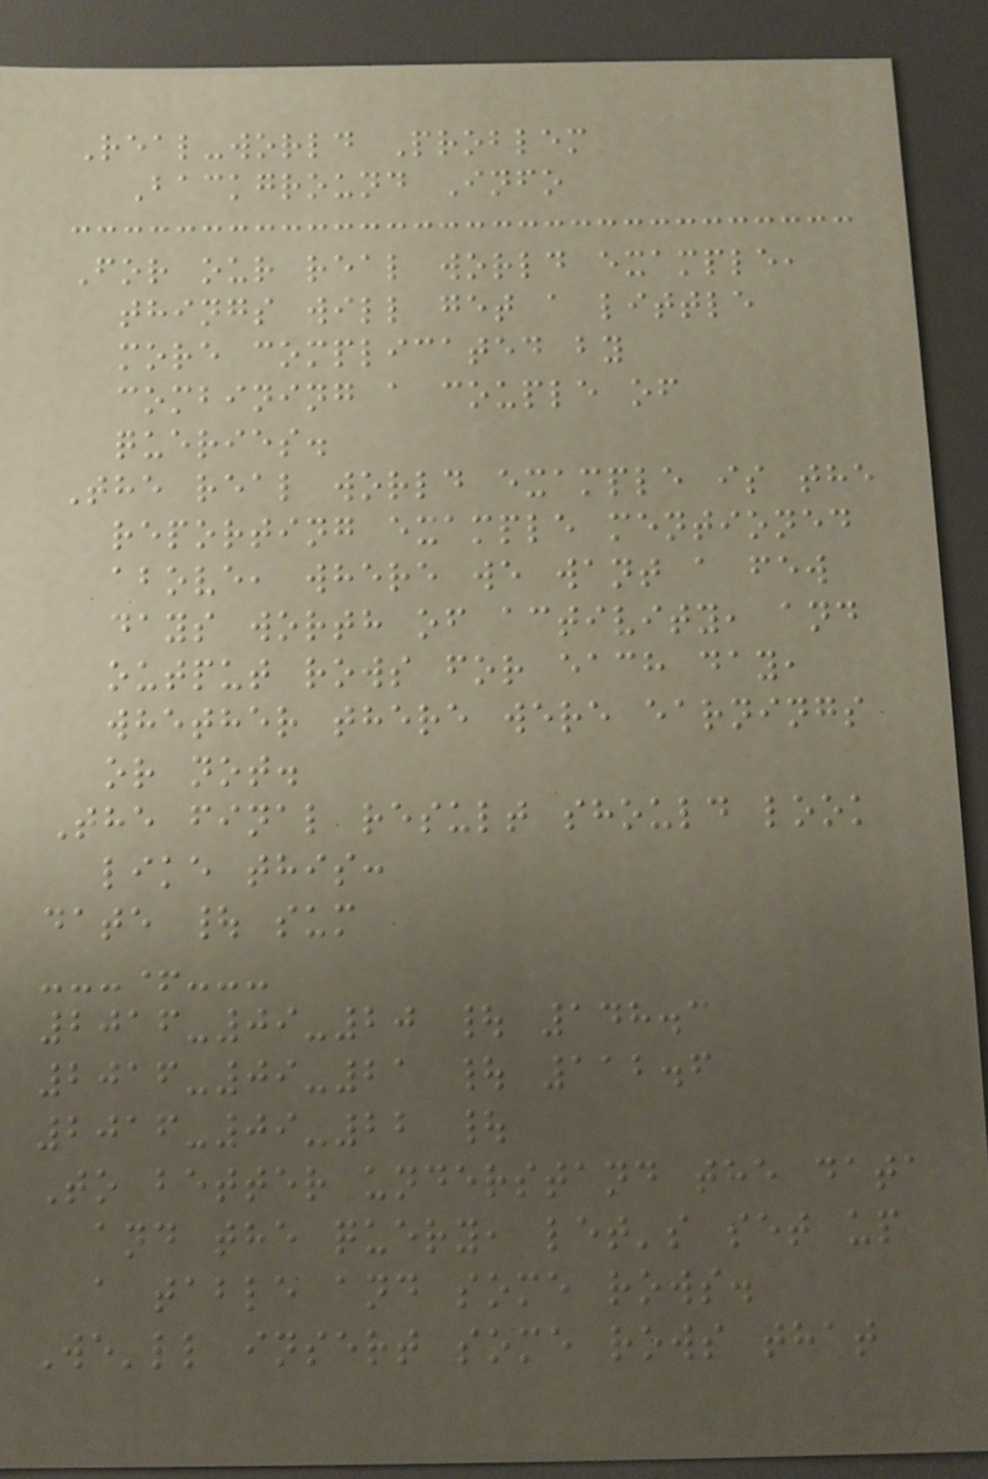Real-world Problem
Background Info
For our real world example,
things will get a little
more complicated by
combining a couple of
queries.
The real world example is the
reporting example mentioned
above, where we want a few
days worth of activity, and
output rows for each day,
whether there were earnings
or not.
The final result should look
like this:
date | sum
---+---
2016-09-20 | 148.3
2016-09-21 | 112.6
2016-09-22 |
To better understand the data
and the query, let's set up
a table and some rows.
We'll insert some rows that
